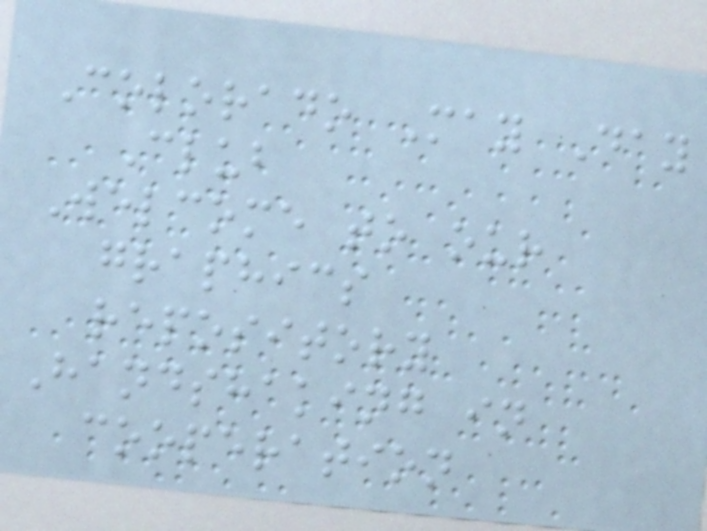Colorado May Day
Club
Welcome to our
graphics
repository
Handshaking in
cooperation
